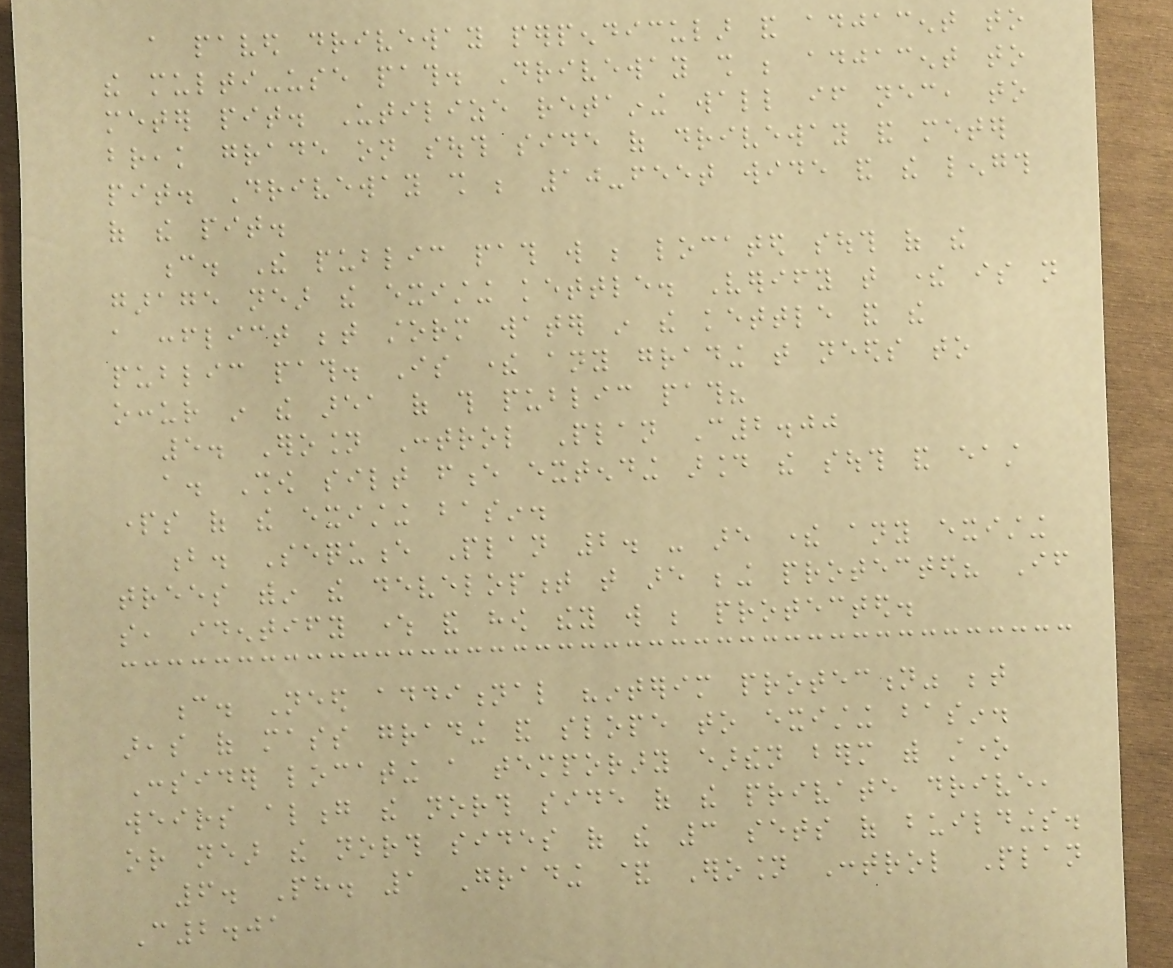a paved driveway perpendicular and adjacent to
the multi-use path. Driveway shall be adjacent to
meter pit. Utilize retaining wall if necessary, to
break grade on south side of driveway and meter
pit. Driveway shall be 10-feet wide and the length
of the pit.
c. The public path will be located south of the
garage near the existing kettle. Verify that there is not
a conflict between storm water in the kettle and the
public path. Is there any grading that needs to
occur in the area of this public path?
5. Erosion Control Plan C2.00
a. Show silt fence extending around the south and east
parts of the existing basin.
b. Sequence Plan 2. - are there any existing
trees within the development that are being protected? If
so, identify where and how they will be protected.
c. Need additional "interim protection" between
areas of mass grading and slope to existing basin.
Consider locating a temporary earthen berm with stone
weirs along the north side of the private drive,
or near the north sides of the 3 sets of buildings.
6. Ph. 1 Grading & Erosion Control Plan
C2.01
